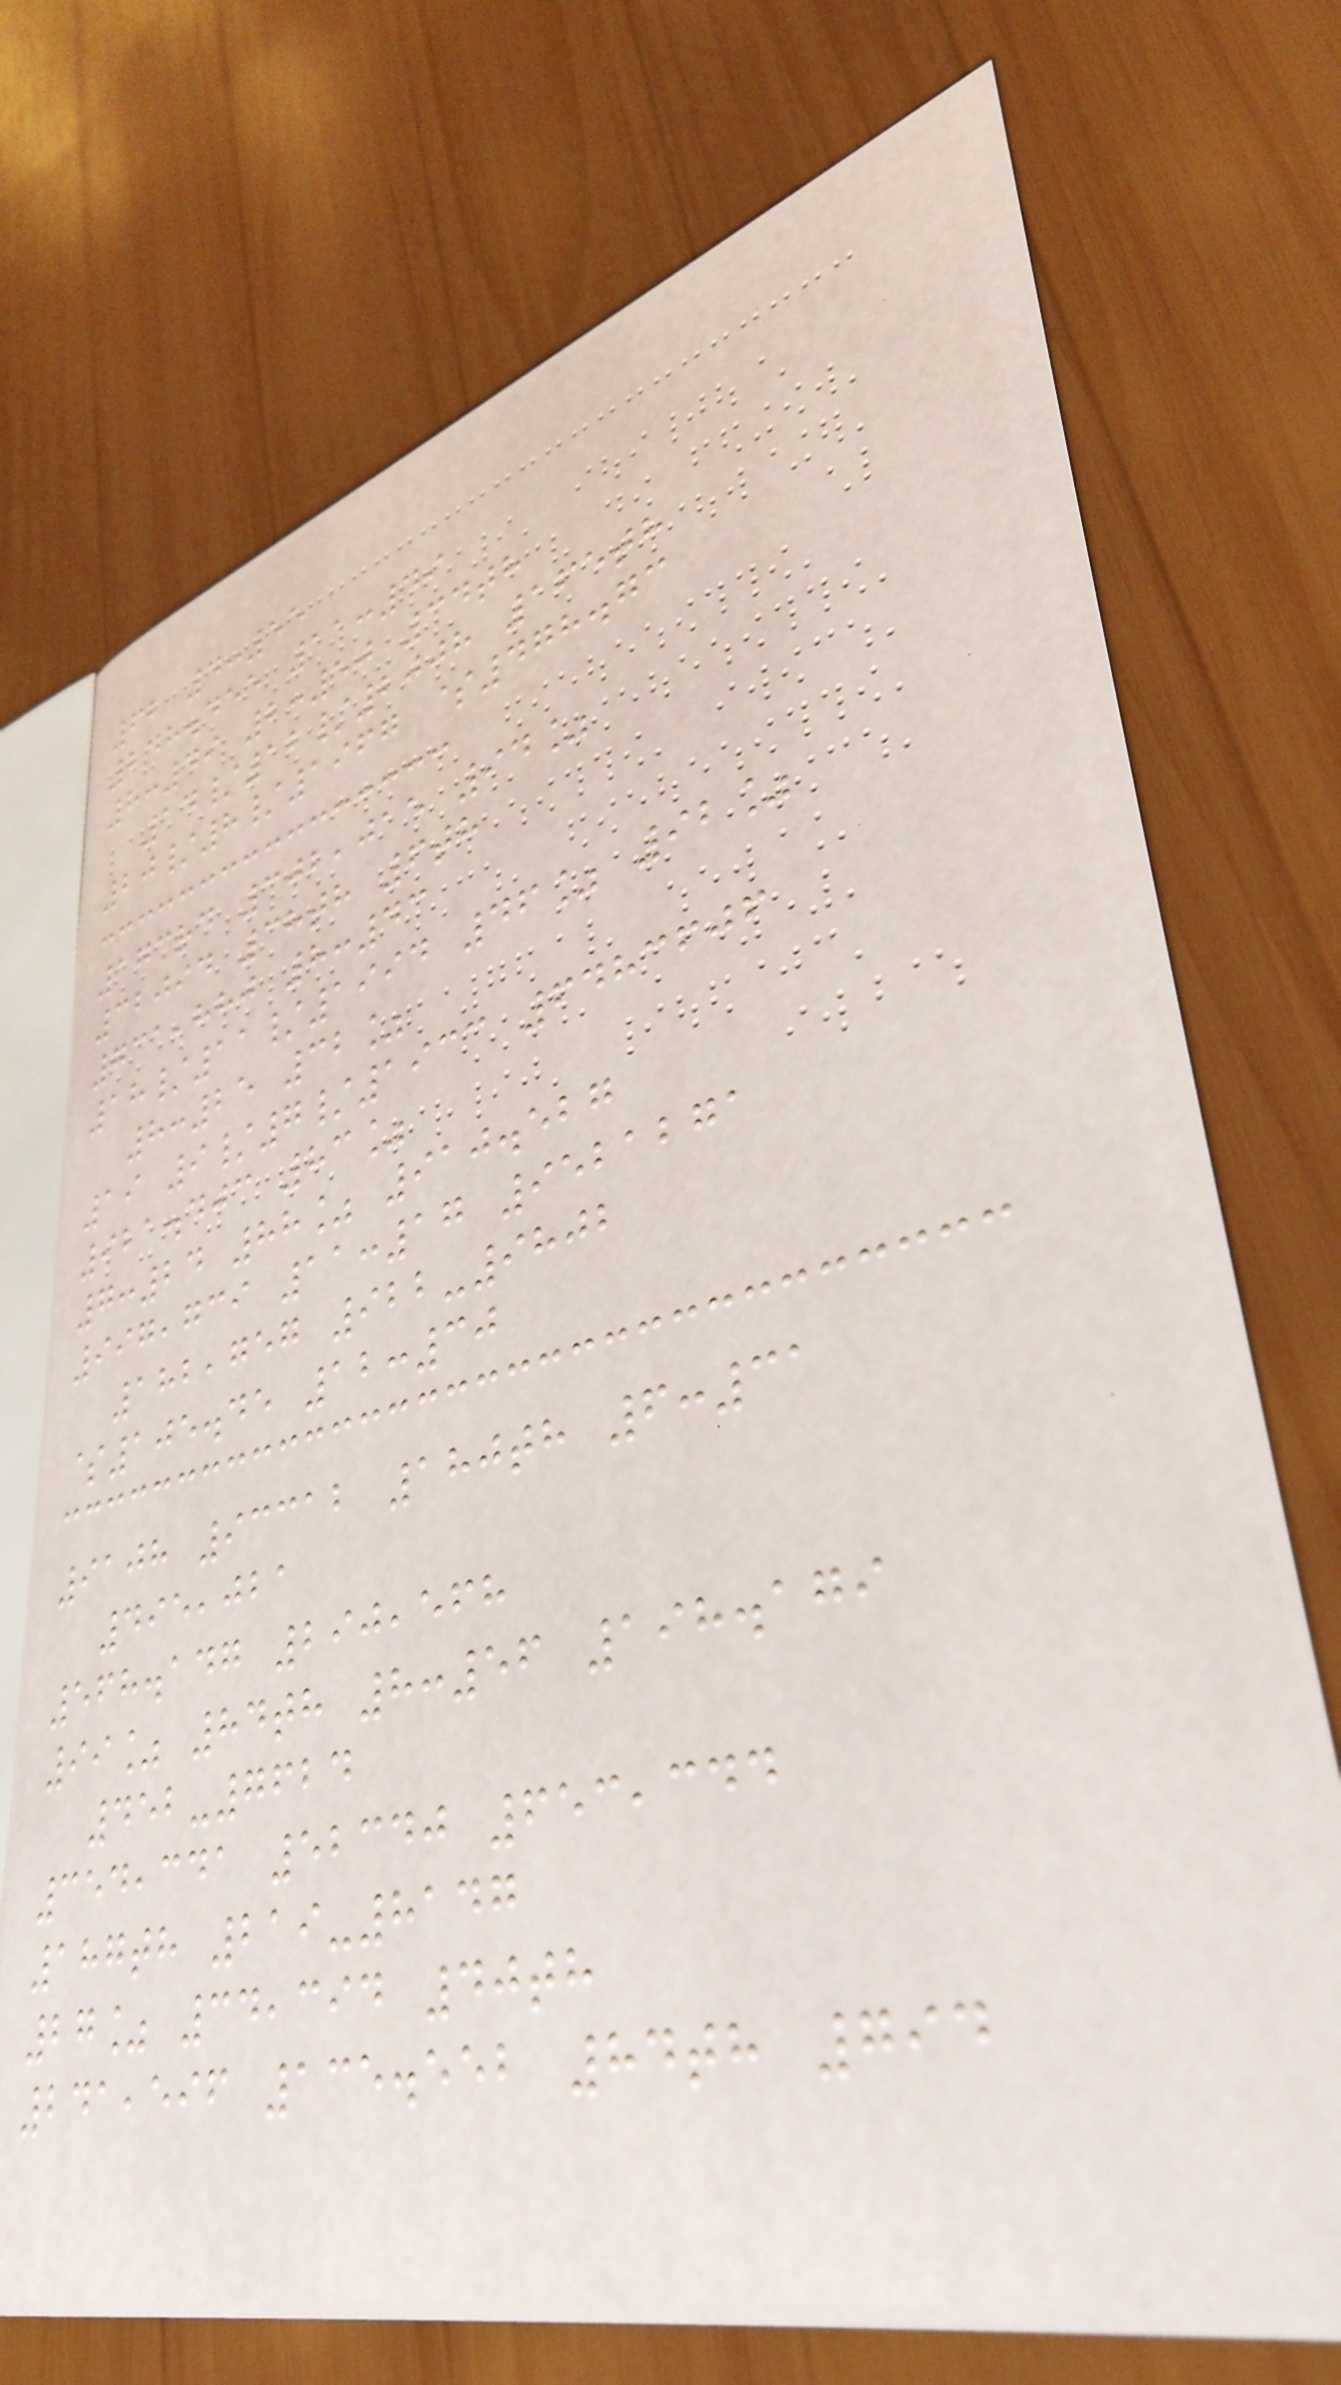62 4:55
248.455 11:49
8:49 2:50 34th
14/12/2008 165th
20/8/1967 $478.73
173rd 302,015 94%
32094 38th 6th
731,880 8:43
18/11/1994 46% 92%
8:25 32%
19 9/7/1933 6483606
921.403 83%
7:24 88% 910.527
997,739 11:17 9521271
182,757 922-9802
$105.45 12:30
9108 93312 180th 6:31
495,021
568.147 290,568
99% 84th 8:56 198.179
452-7624
354,341 52340 653,344
187th 219-8147
27% 34,394 40th
241,596 135.552 84th 794
